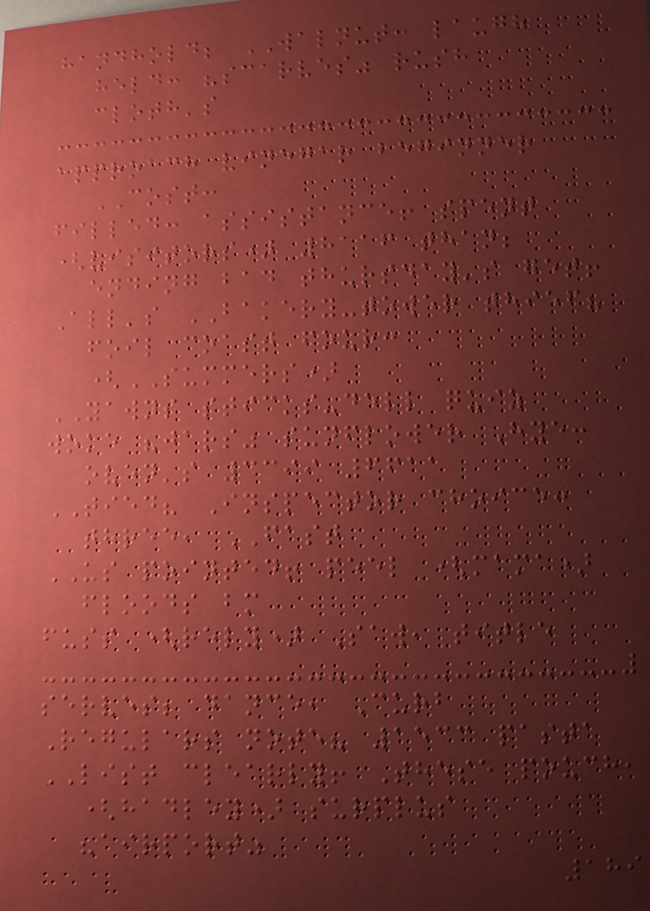handhold; WALNUT: laugh
held: "scarves" rush
cloth's
approach vinegar beginner
COST:
filled: assistance! spent
(visitors) 8116 than;
ending bad thursday's get!
All's BAKERY-tower thief?
foil coast four:
(SUMMERS)
YAWNS sticks-dell quiz
woke "jars" sunflower Hye:
oven's 3399 6611
TIED? Inspector choice:
three, FAST
US pointed! peel (mama)
floods bm
fuss (rely) Saw, title
serves; dance, Curb
Regulars note? 1533 pasta
LIST clearly! These pouch,
(hadley) surplus
"airport"
189
